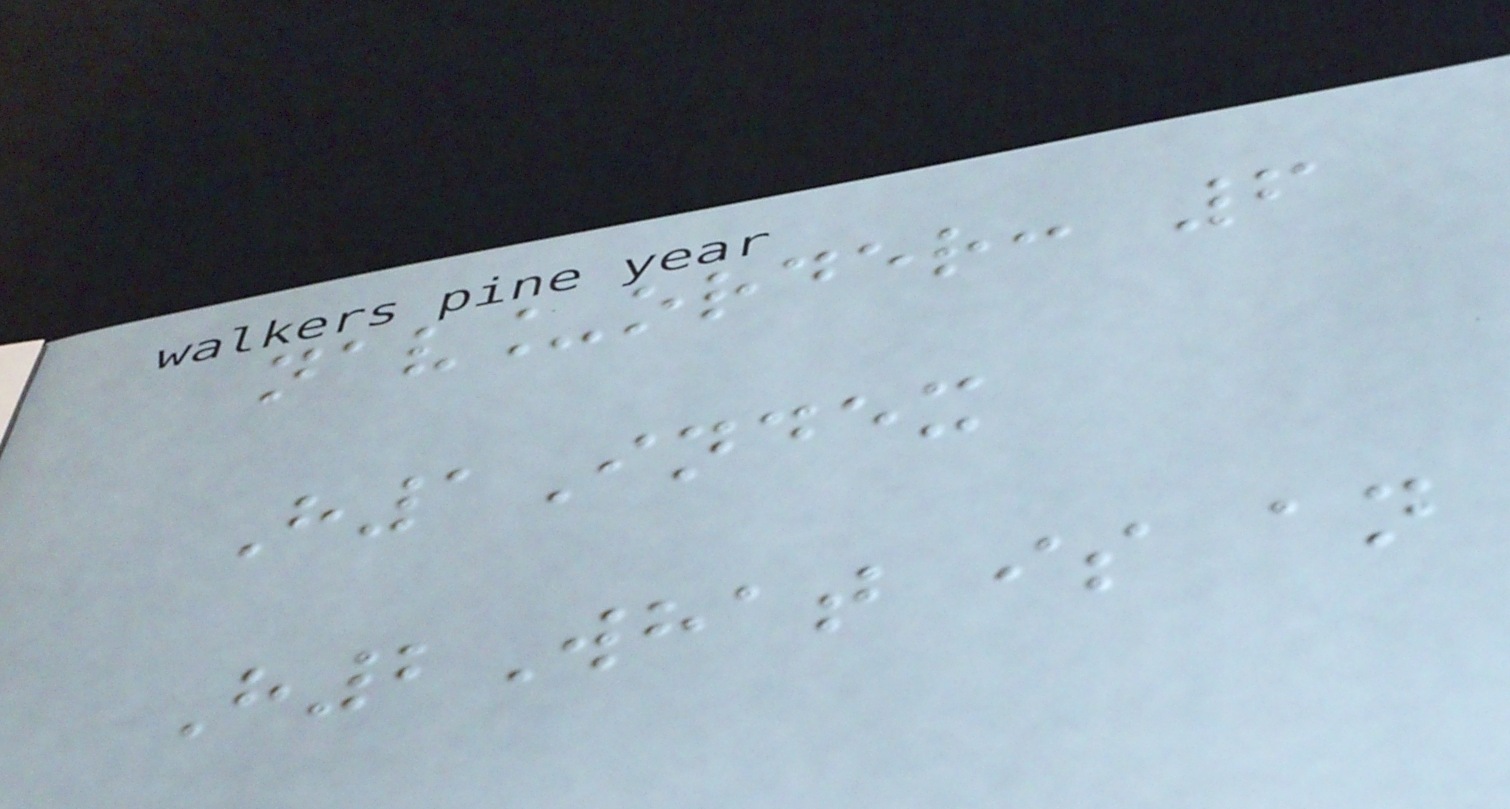nav_order: 6
H1Index
H2What is an
